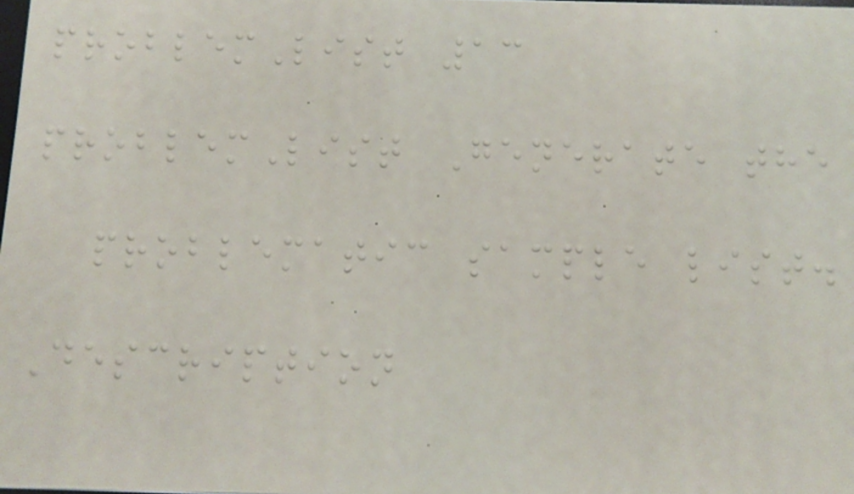problemList 13
problemList Generate the
problematic sample list.
Description
